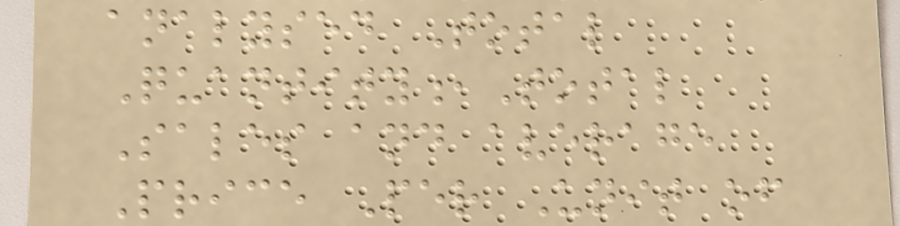analysed Total
Quantity,Total
Sales and average
Price Per Unit of
